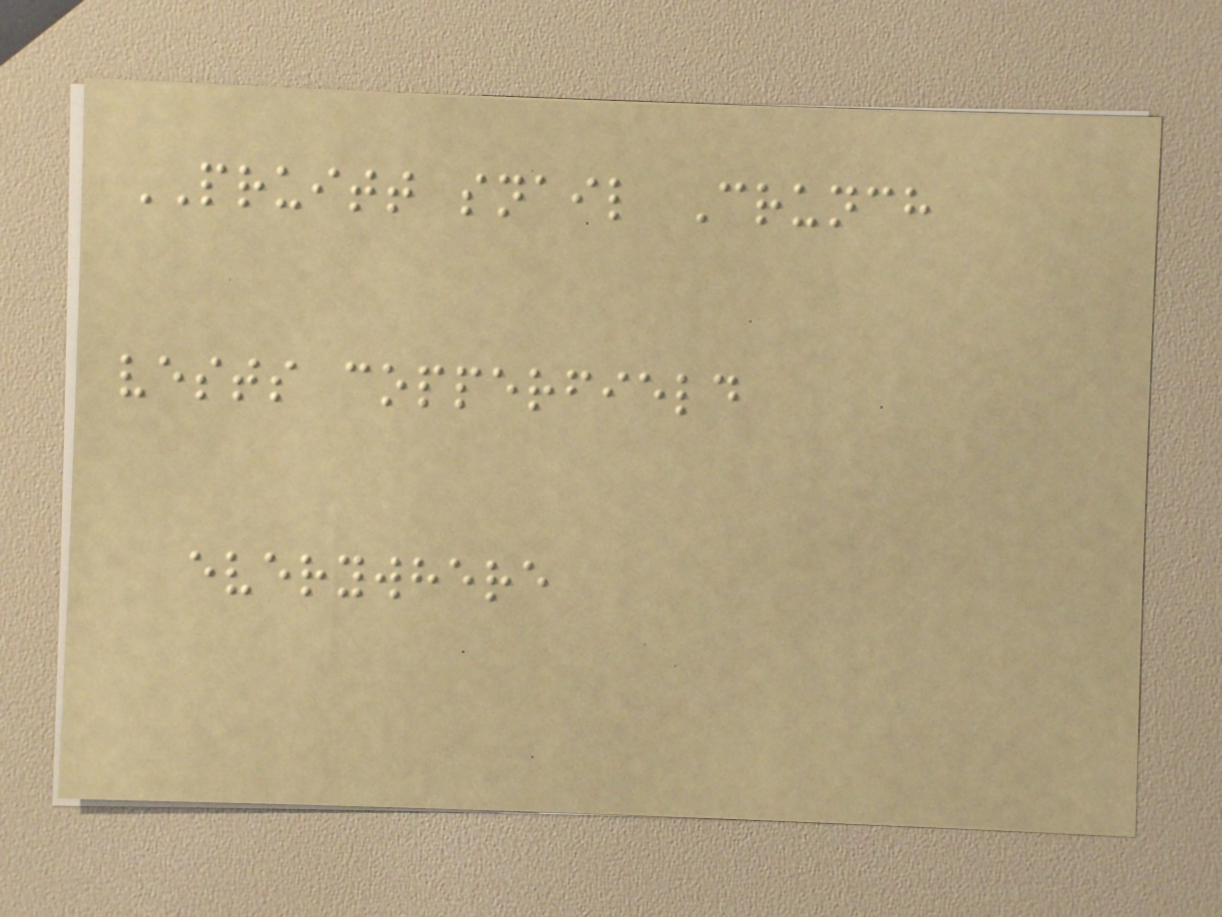PRUITT snail Crunch
vests copperfield
everywhere
